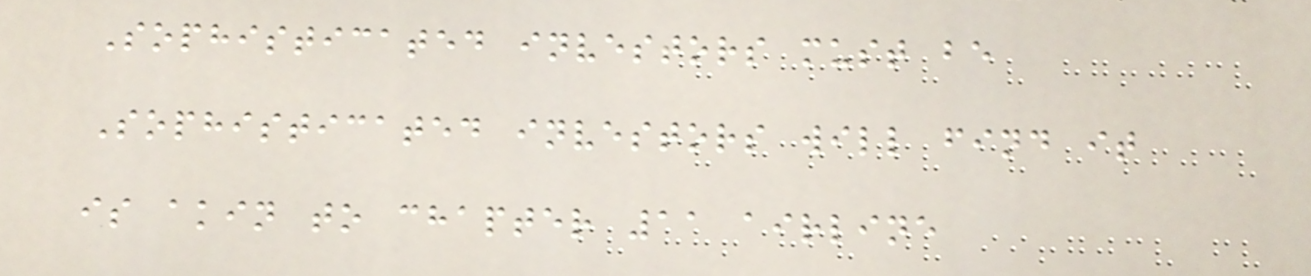Sophisticated investors must be
Sophisticated investors will find it
is akin to chapter 11 airline
